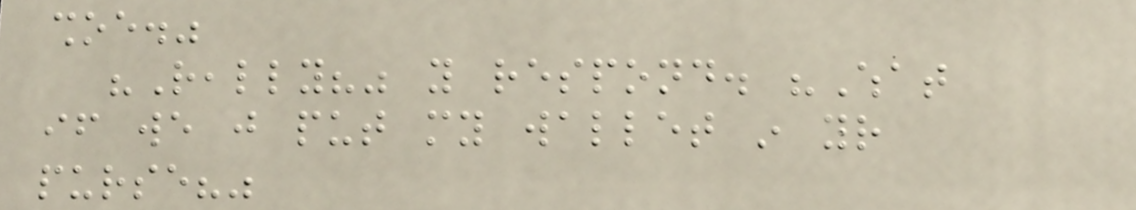shoe."
"Really?" you respond. "What
if we just put my wallet in your
purse?"
